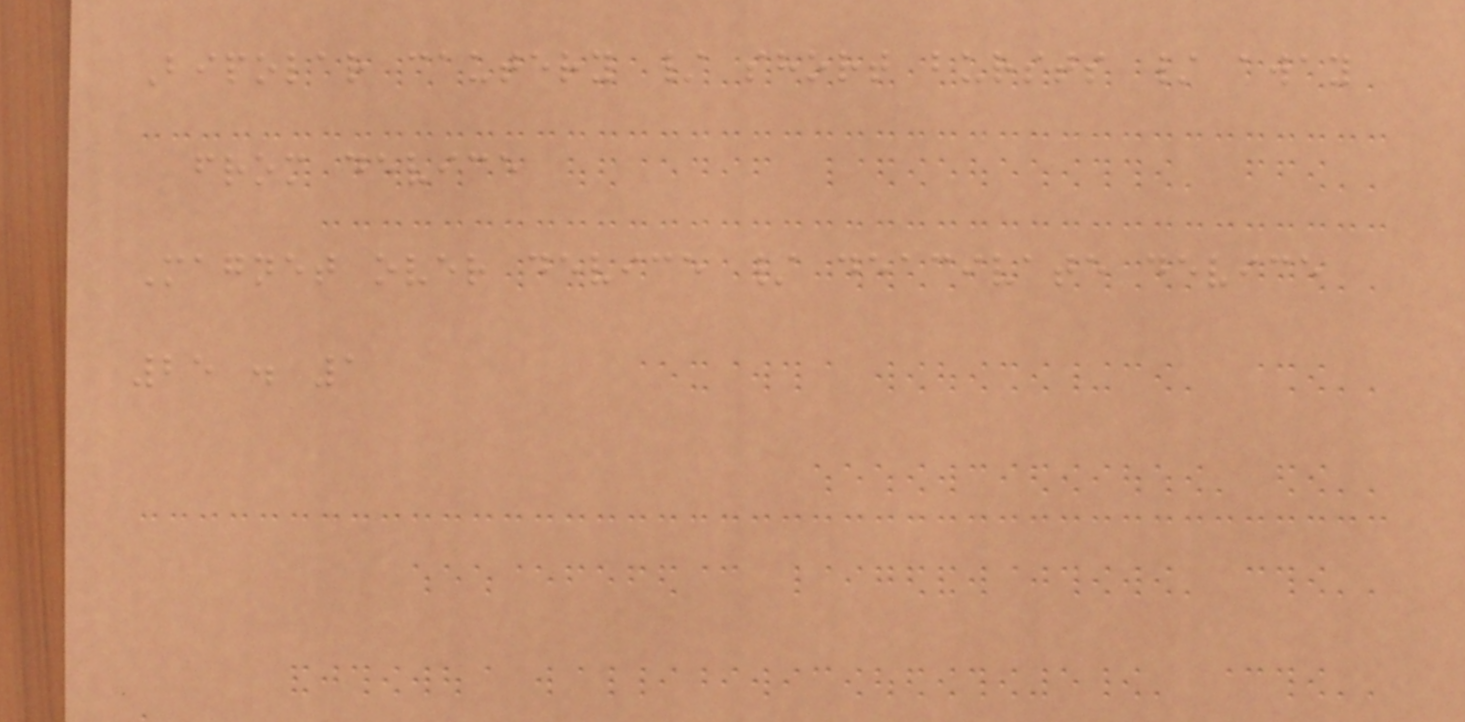Bipolar cautery / short bursts / away
from device
Magnet over device / deacivate device
25 . 1
